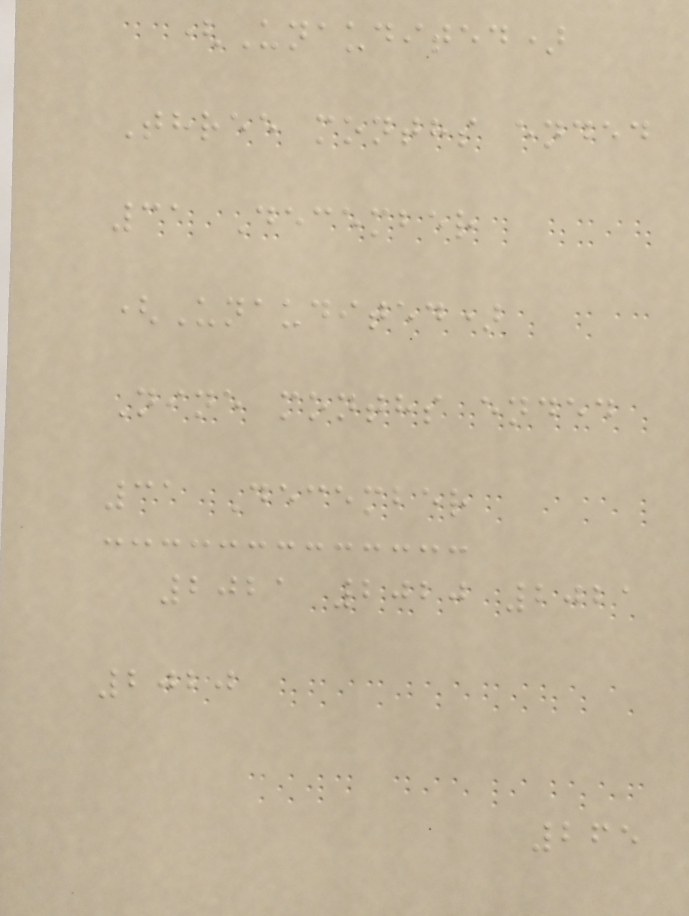(Unaudited)
Three months ended
31 December
(Unaudited)
Nine months ended
31 December
2021 2020 2021
2020
265
